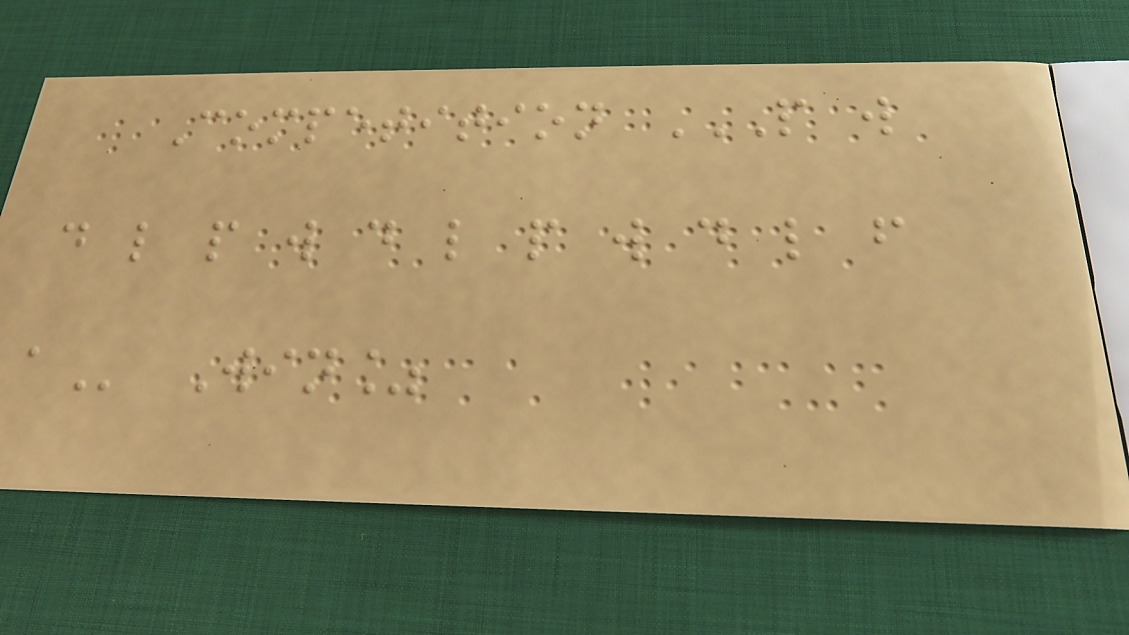Competition P W
D L P W D L P W D L F
A Win%
